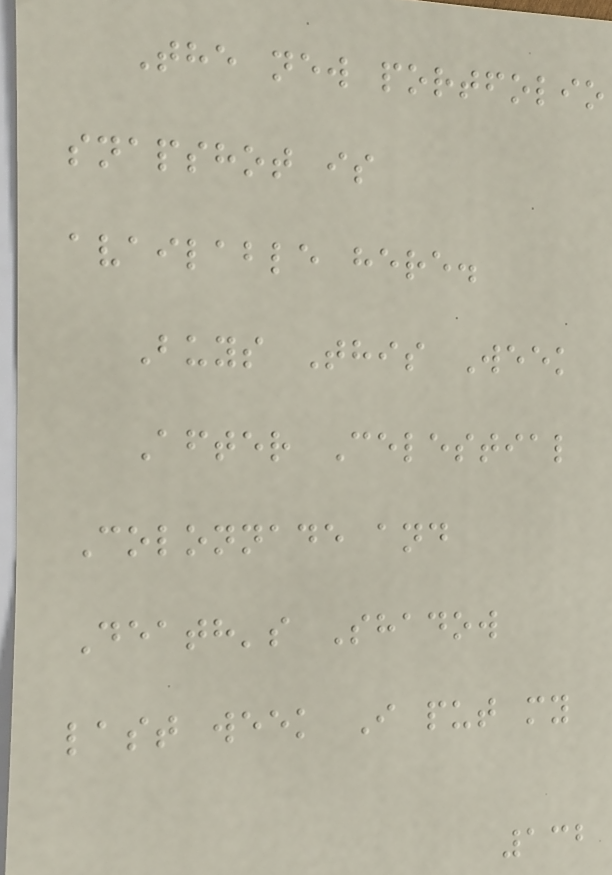The new portfolio
snapshot is
available here.
Buys This Week
After Celestial
Colonnade and
Death's Shadow
last week I put my
132
